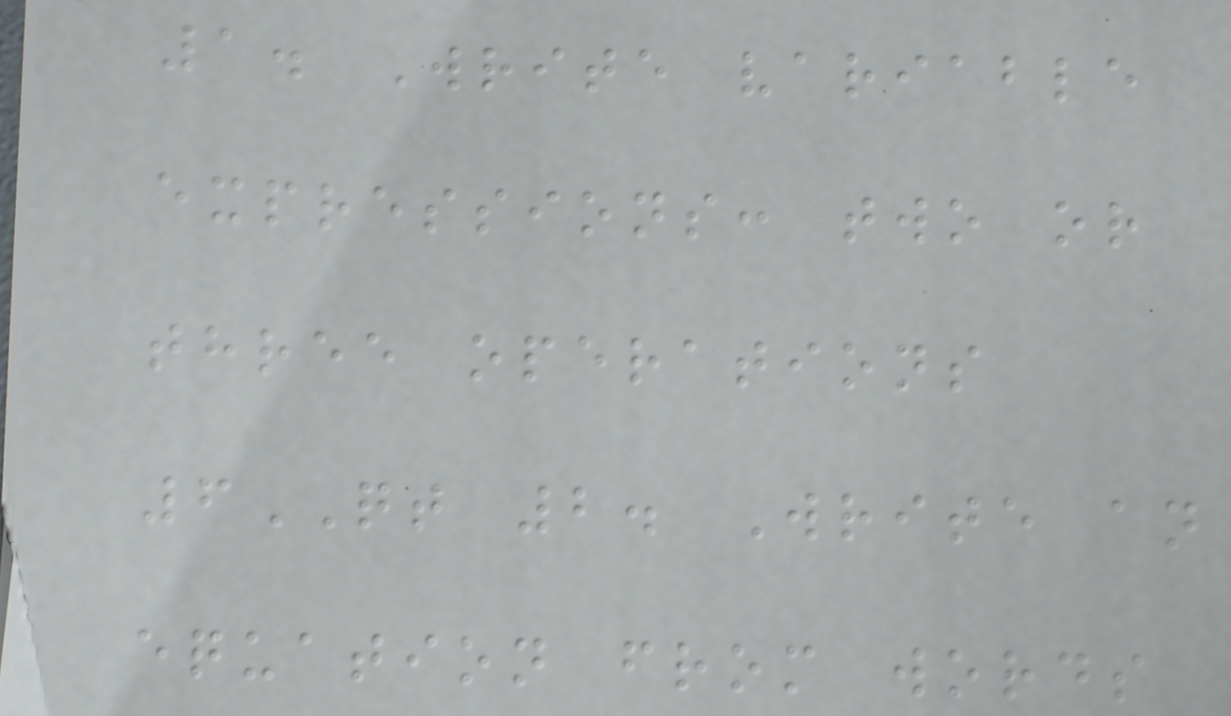1. Write variable
expressions: two or
three operations
6QT 2. Write an
equation from words
